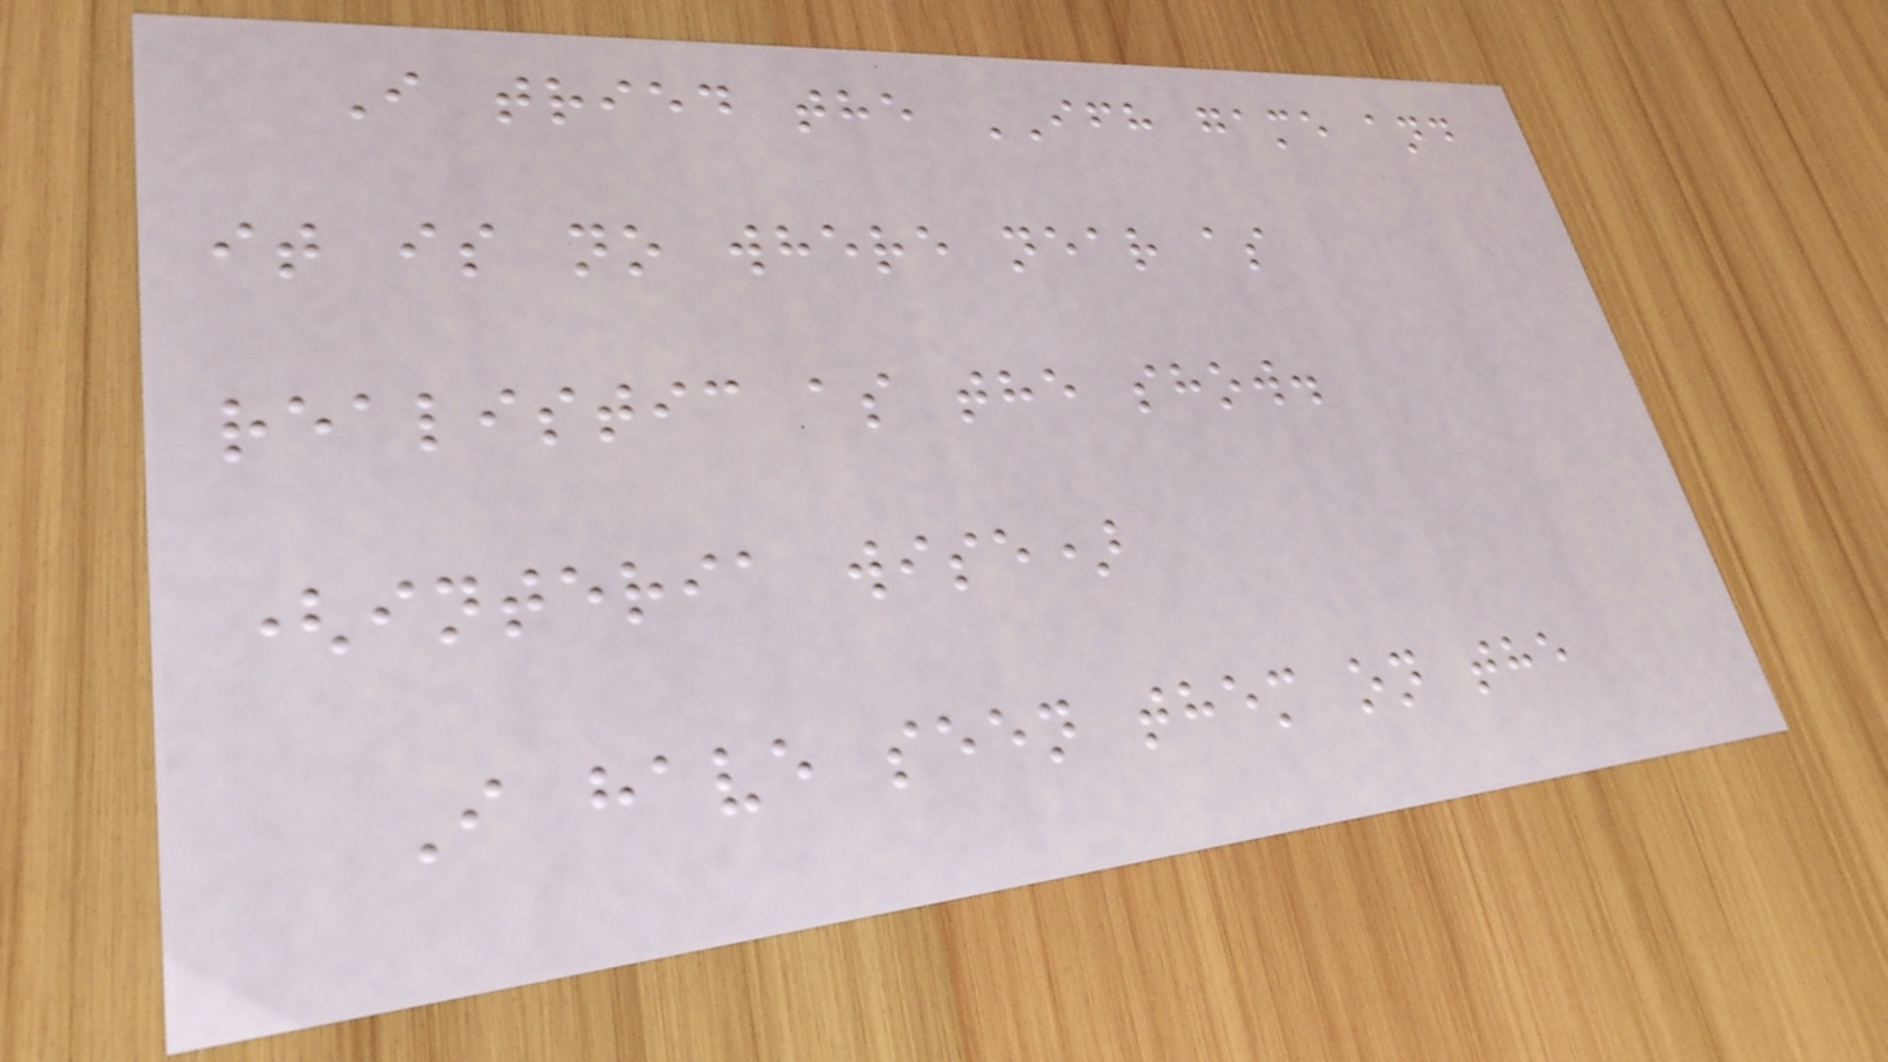I tried the IFH game and
it is no where near as
realistic as the show.
(interia wise)
I have seen them on the
